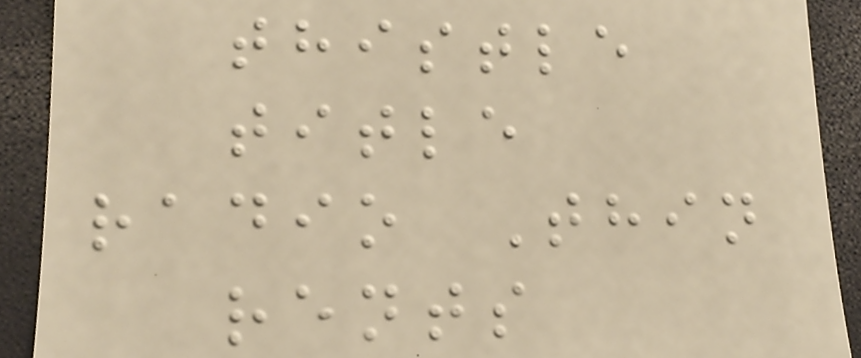thistle
title
radio Thin
rents
